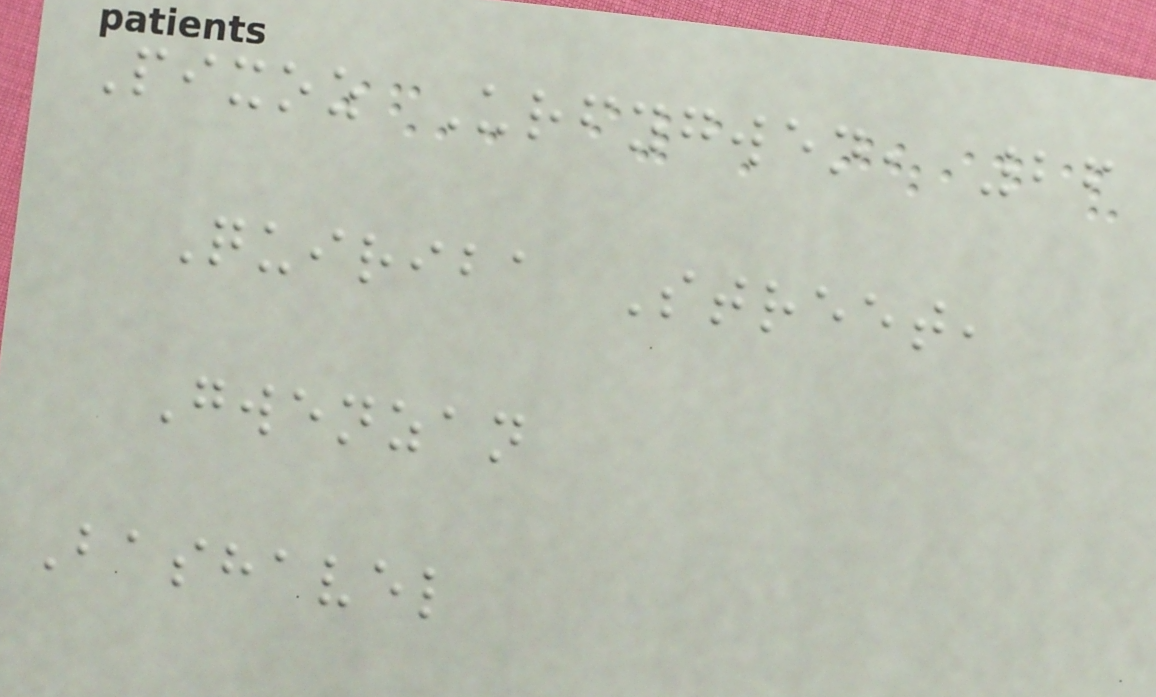Pixoz Urfygwen, 26
Quiriba Street,
Gwenzan
Bashavel
